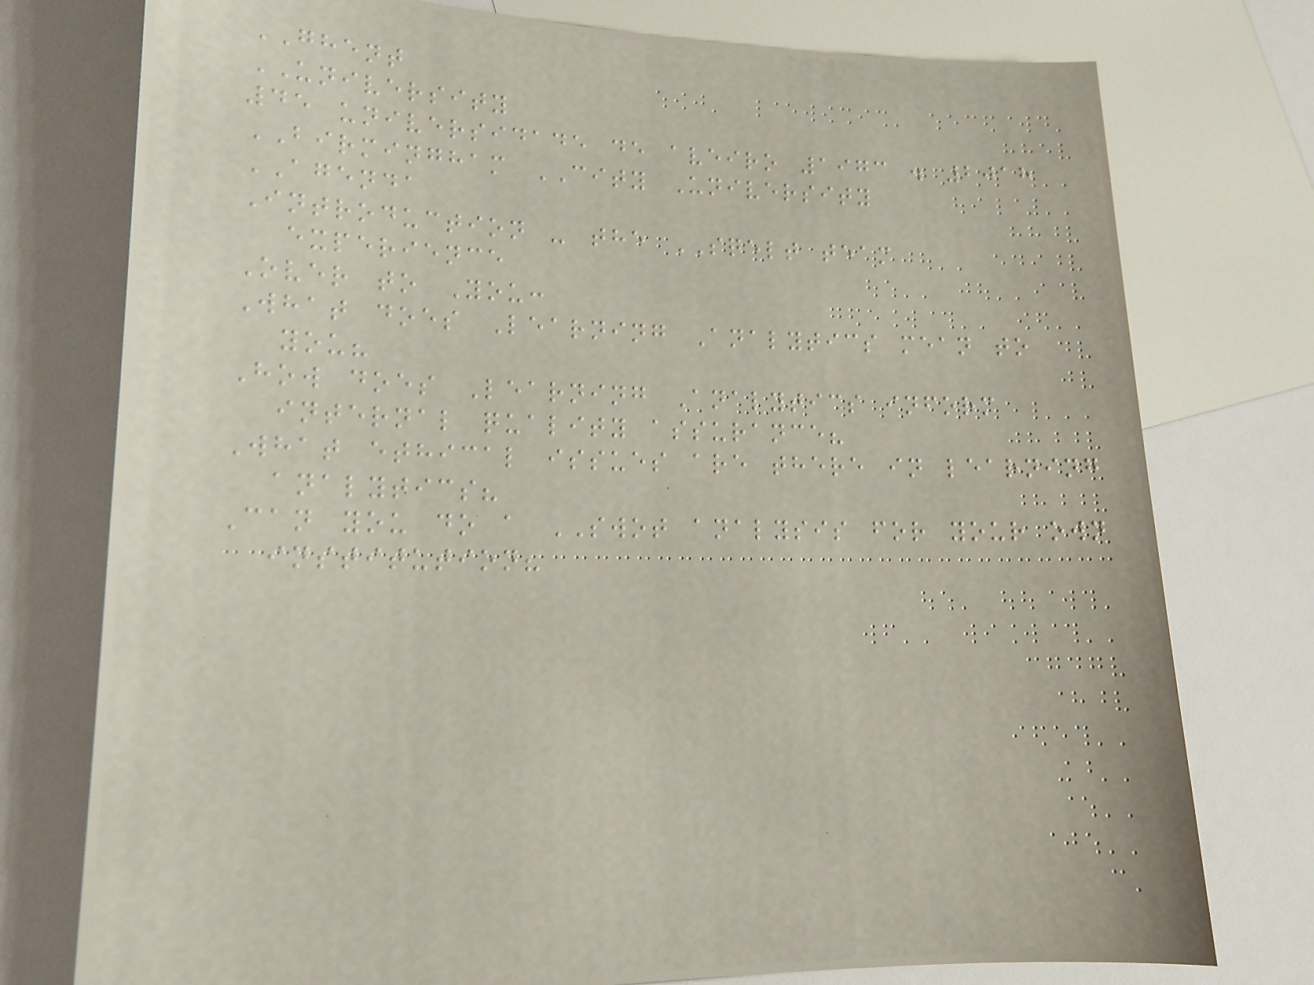GHENT
UNIVERSITY
45 universidade de aveiro 1973 . 2018
BIRMINGHAM CITY University
AGENDA
Introduction - the SQELT team
experience
Over to You:
What does Learning Analytics mean to
you?
How does Learning Analytics inform
internal quality assurance?
What ethical issues are there in learning
analytics?
Can you do a SWOT analysis for your own
institution?
